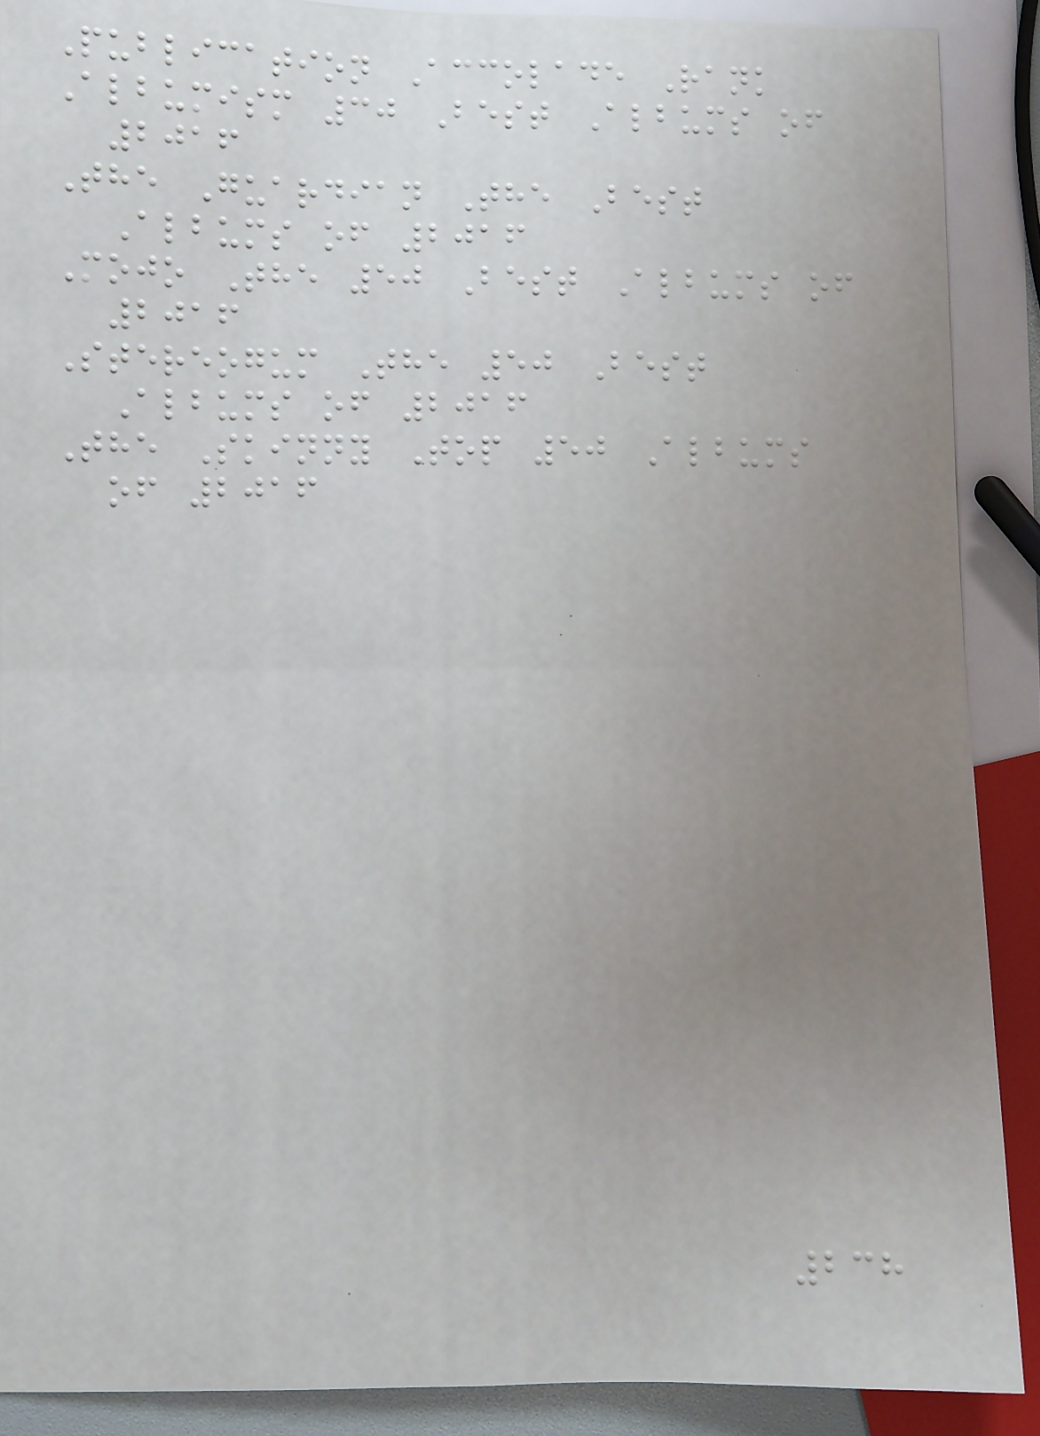Publication Accolade Rank
Albumism 30 Best Albums of
2016
The Guardian The Best
Albums of 2016
Mojo The 50 Best Albums of
2016
Stereogum The 50 Best
Albums of 2016
The Skinny Top 50 Albums
of 2016
238
